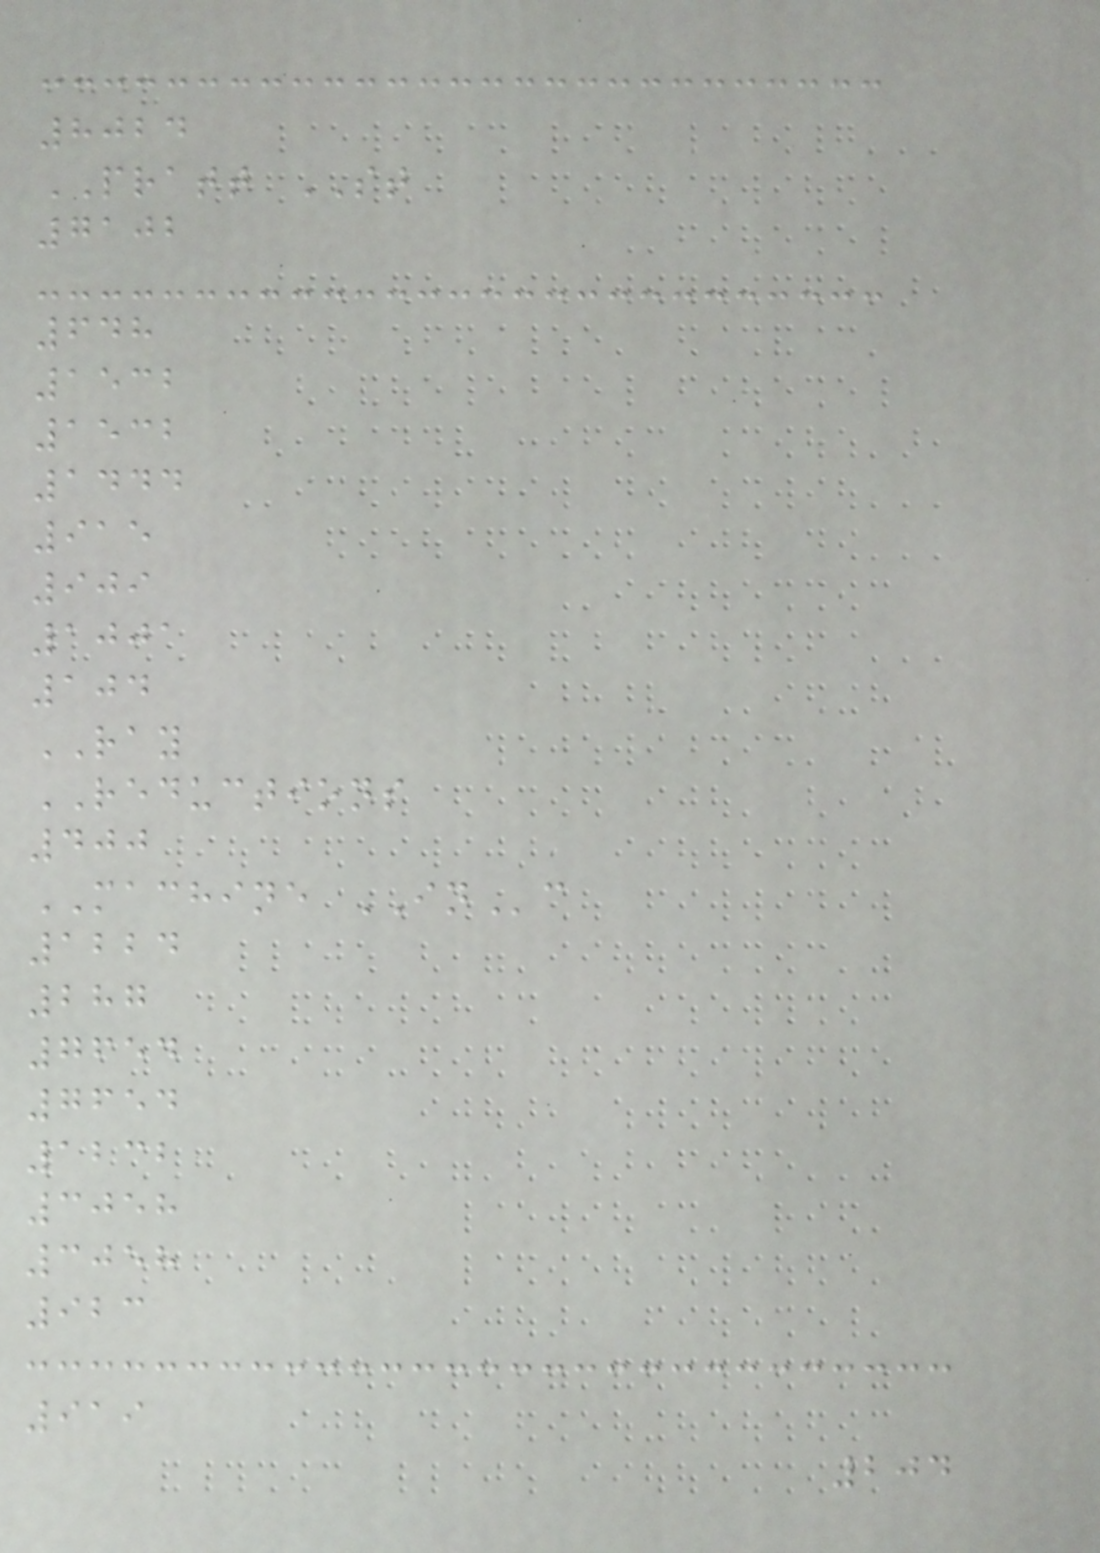8024
PRATT ST
7102
648
1532
1532
1444
915
909
1001
104
RAY
REDUCTIONS
400
MACHINE INc
1224
287
7654
7654
1232
3058
3058
923
919
204
